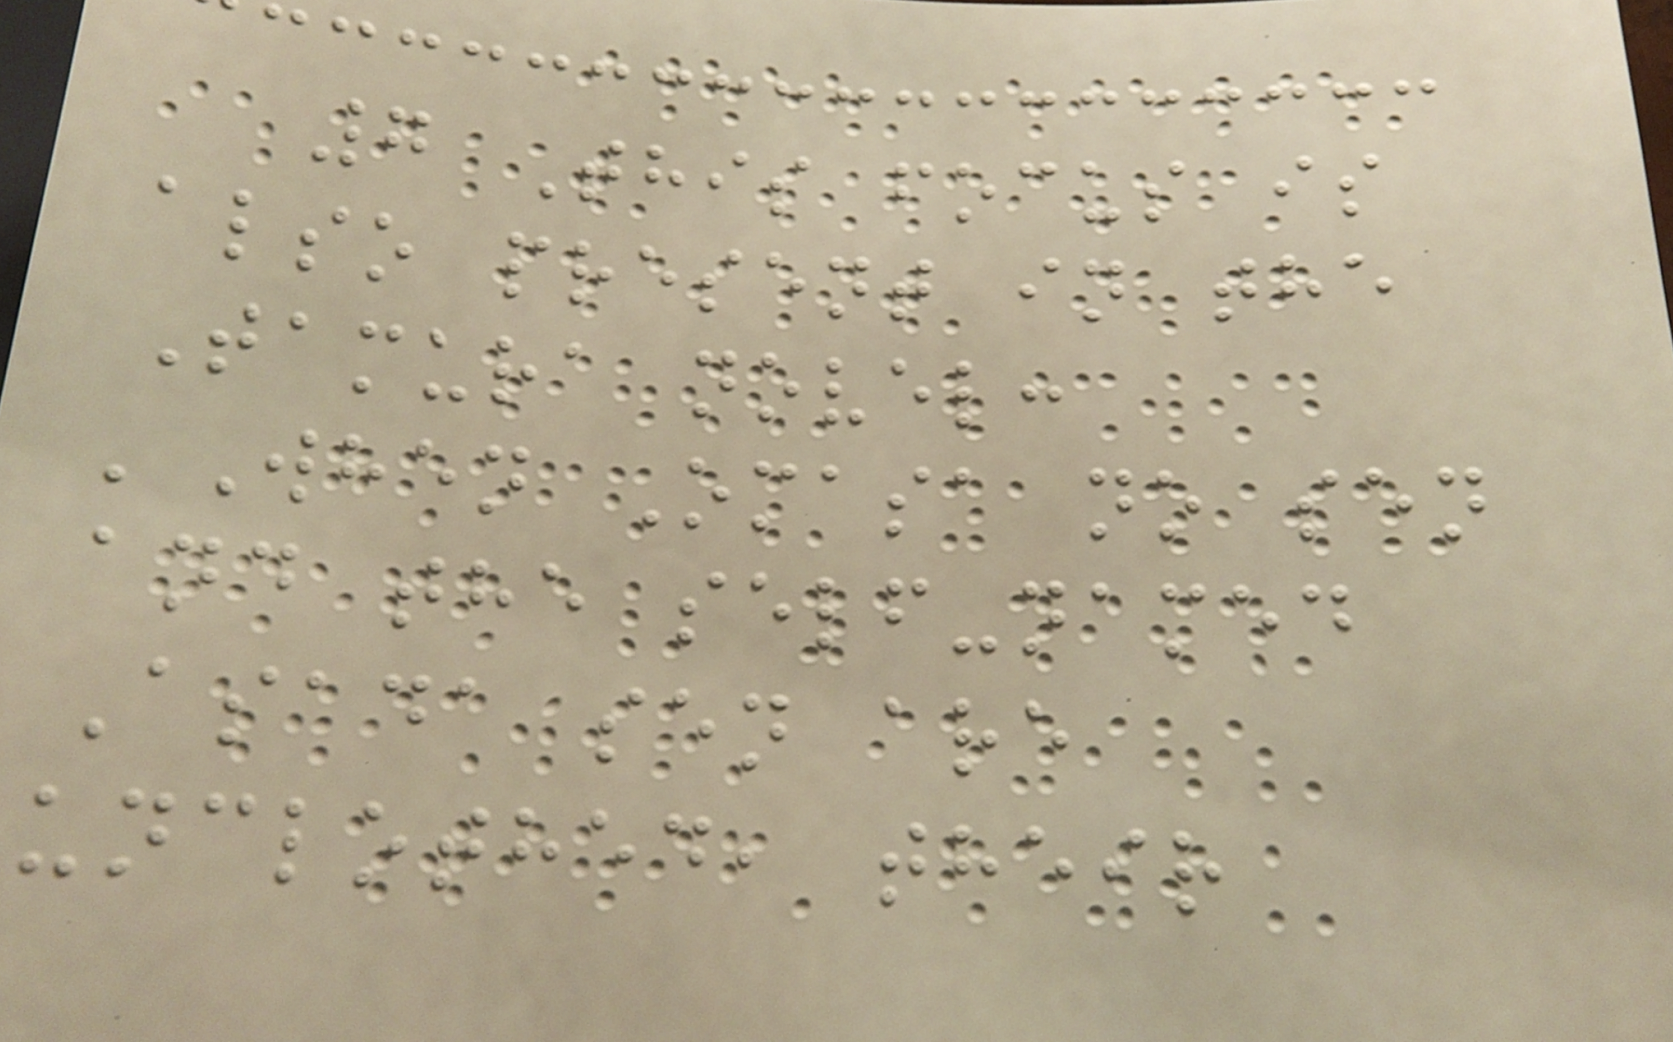7 This focus is
also present in the
Tamura novel:
'When Omasa no sen
and the self-named
Asada sen are
unclothed, their
